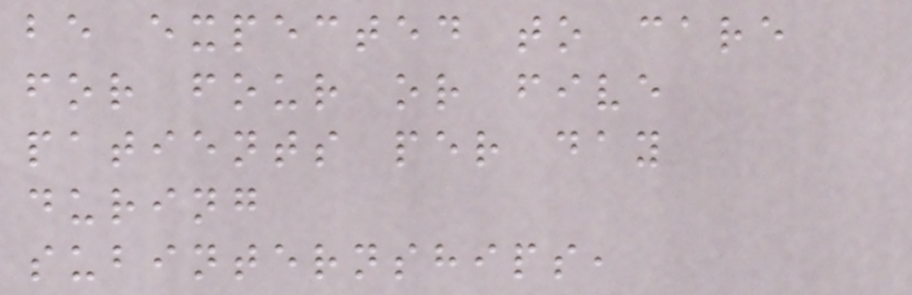be expected to care
for four or five
patients per day
during
subinternships,
